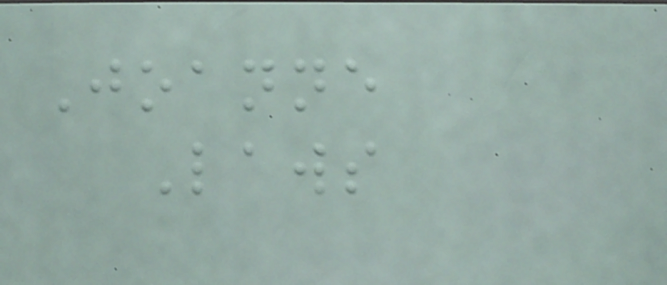Joanne
Laws
